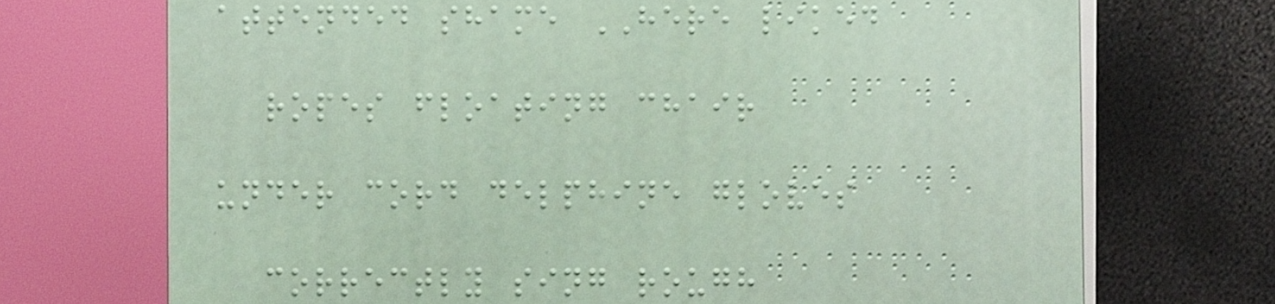attended shame HERE liked
ropes floating chair
under cord delphine gloves
correctly sing rough
